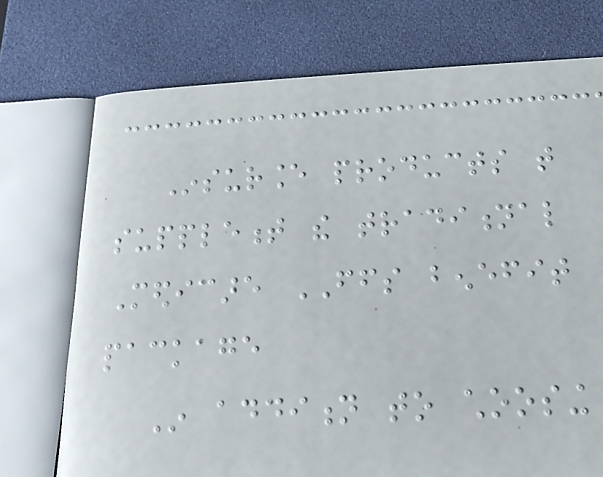Insurance products that
supplement the traditional
Medicare FFS benefit
package
In addition to choosing
